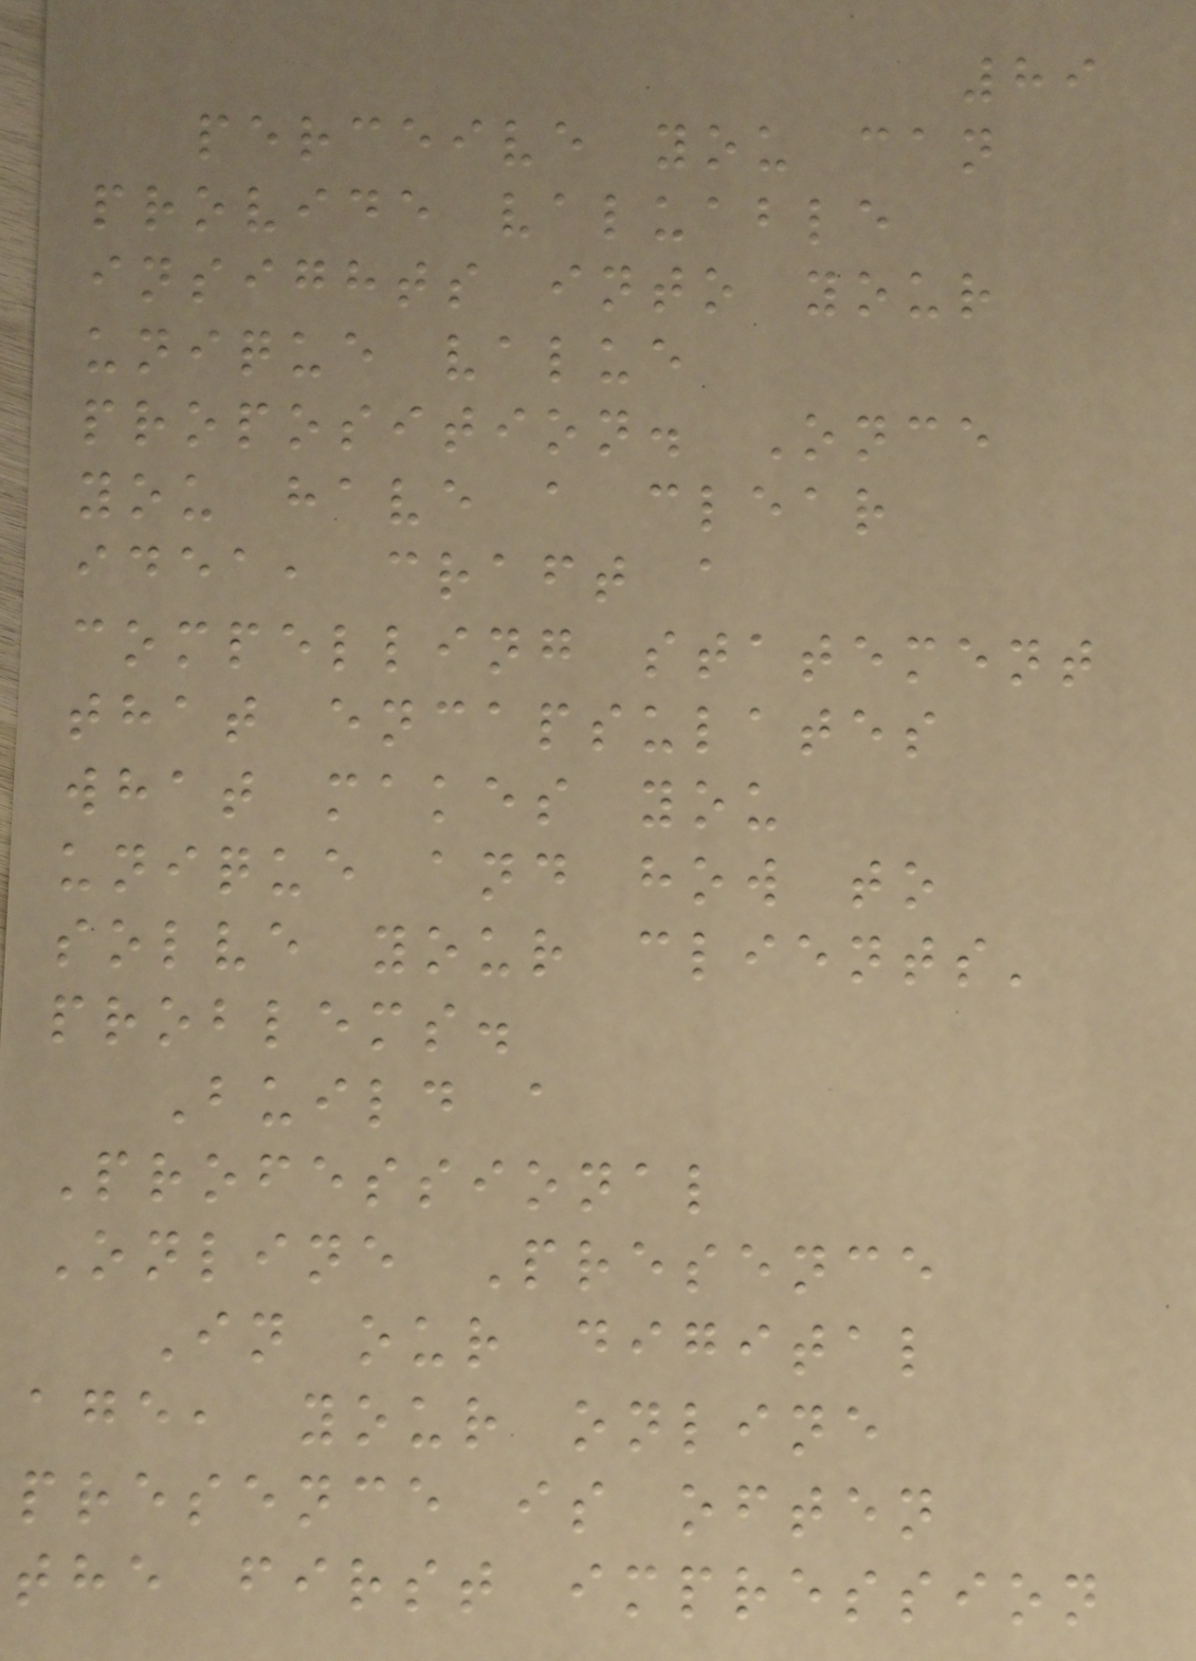89
perceive you can
provide valuable
insights into your
unique value
proposition. Once
you have a clear
idea, craft a
compelling statement
that encapsulates
what makes you
unique and how to
solve your clients'
problems.
Build a
Professional
Online Presence
In our digital
age, your online
presence is often
the first impression
